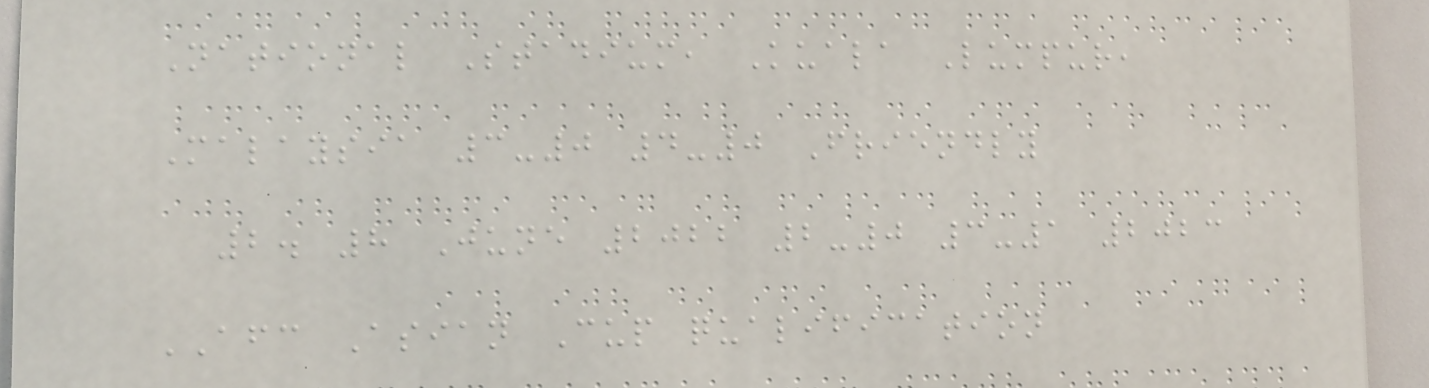National Stadium, Kuala Lumpur,
Malaysia 3-0 4-0 Friendly
2. 8 June 2022 2-0 3-1 2023
AFC Asian Cup qualification
